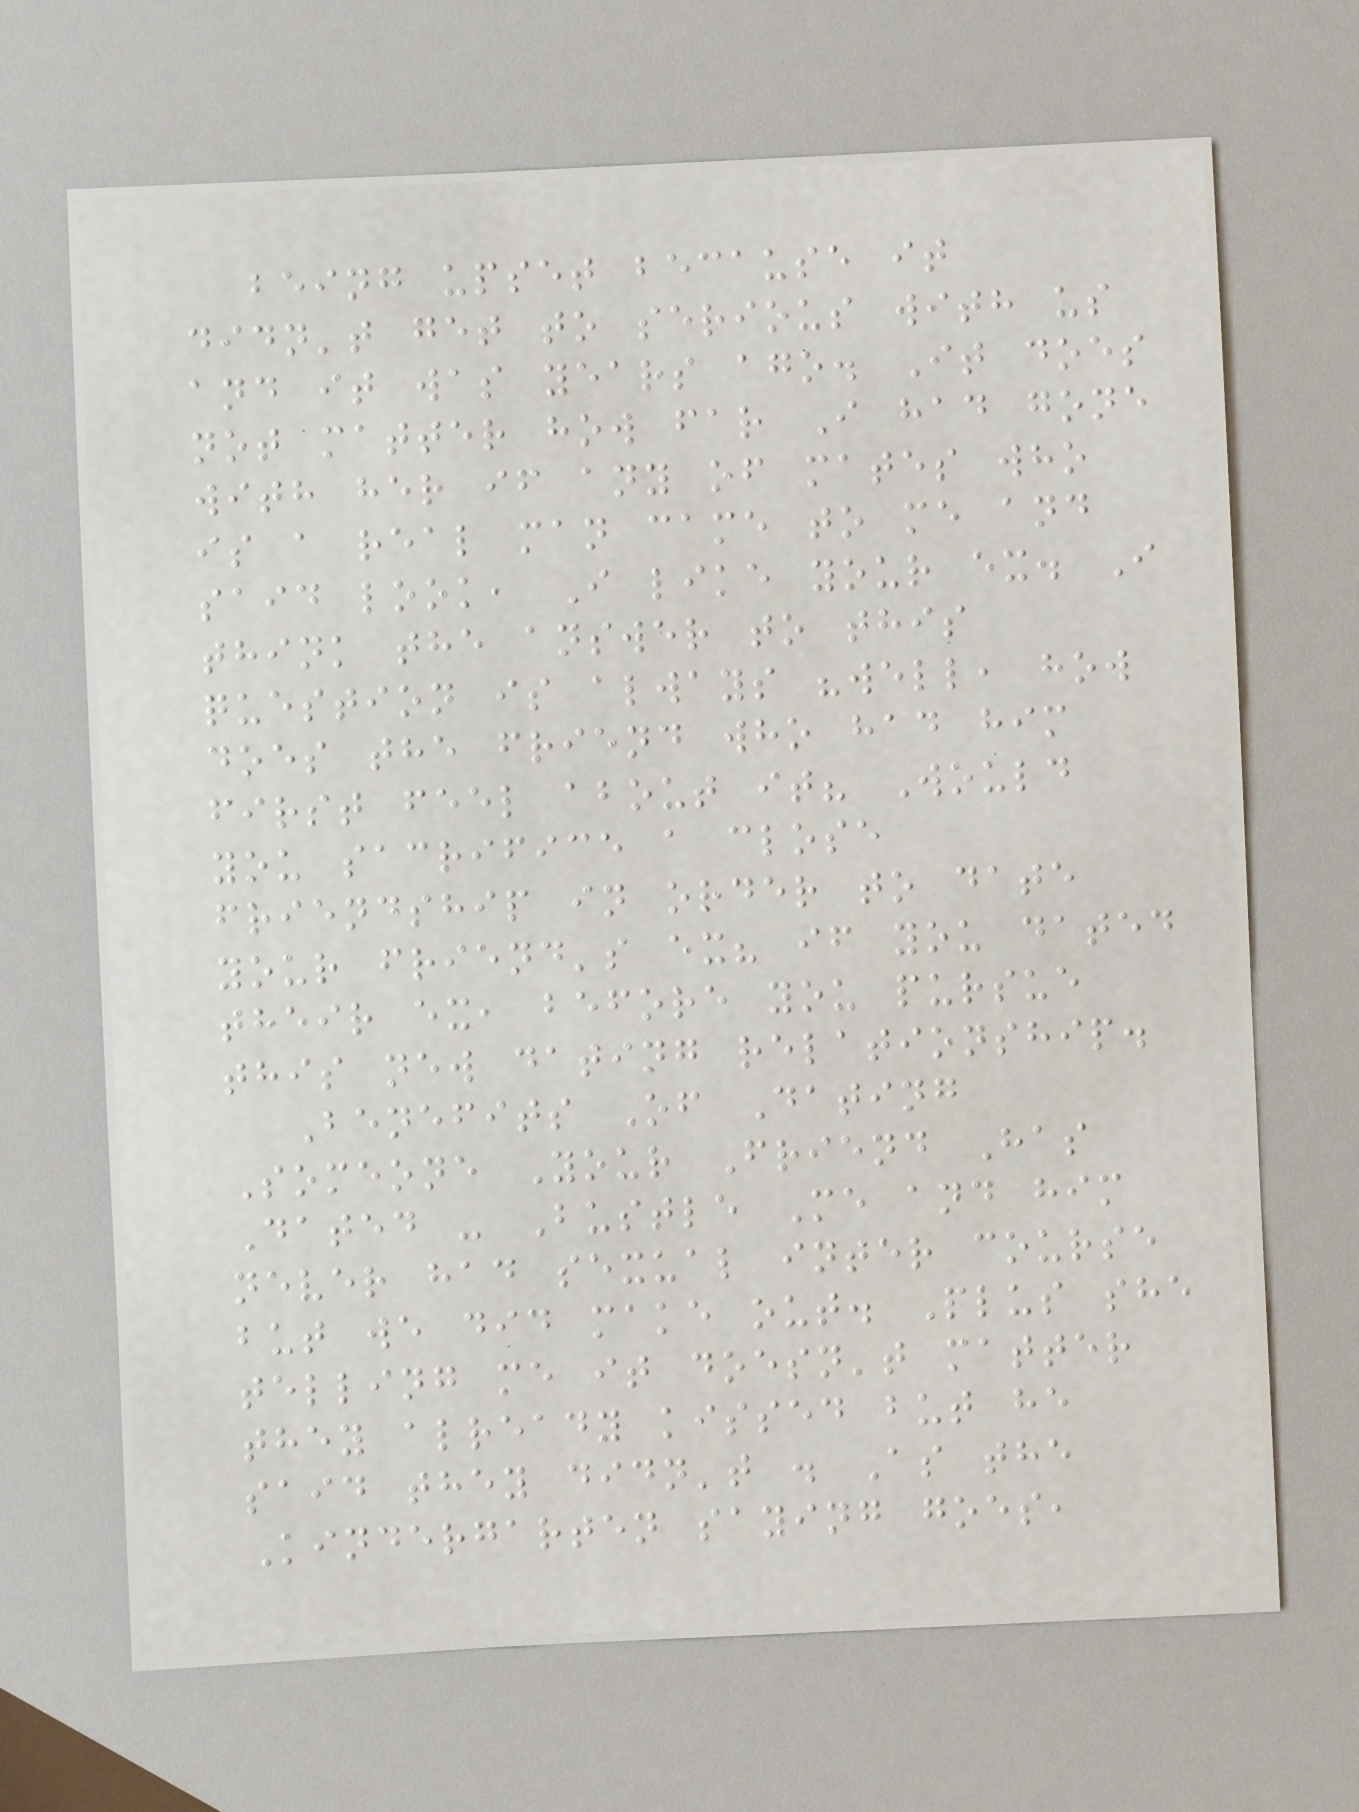being upset because it
didn't get to serious with us
and it was years ago. It does
not matter how far I had gone
with her if any of mates who
is a real man came to me and
said look, I like your ex. I
think the answer to this
question is always "well, how
does the friend who had him
first feel about it? Would
you sacrifice a close
friendship in order to date
your friend's ex? if you dated
their ex, before you pursue
this new dating relationship.
Benefits Of Dating
Someone Your Friend Has
Dated - Bustle Me and him
never had sexual inter course
but we did make out. Plus she
telling me it doesn't matter
they already kissed but he
said they didn't . As the
Kindergarten saying goes,
